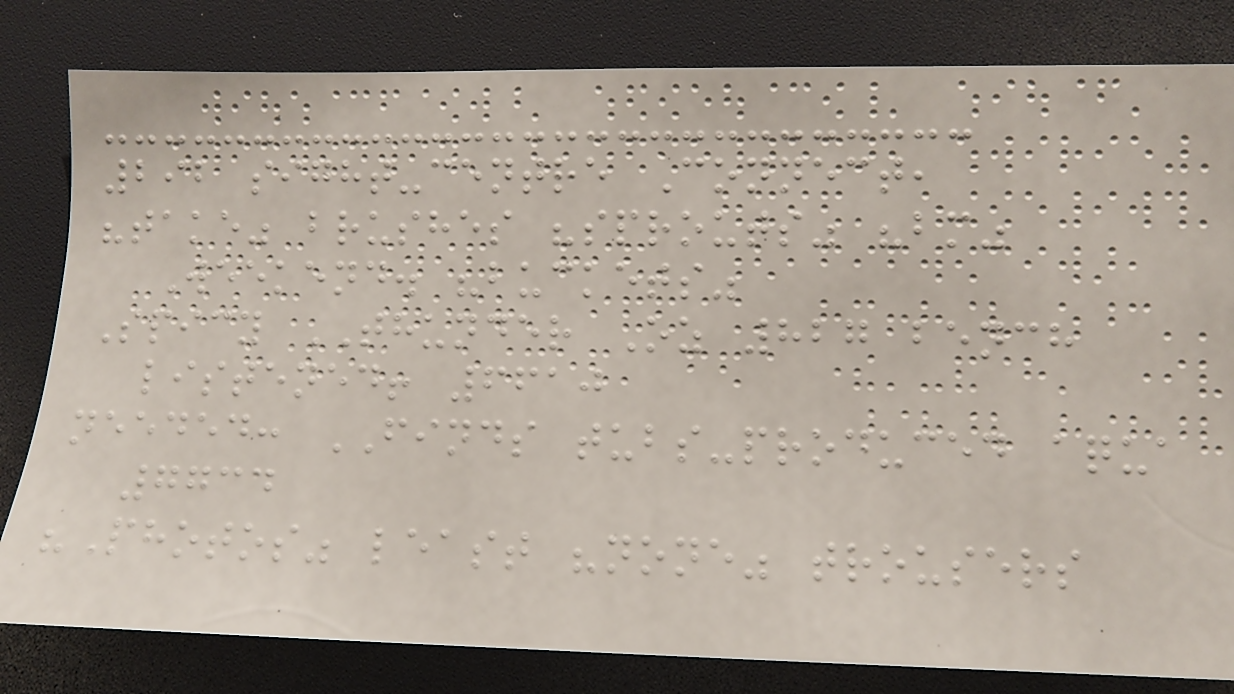292 sight-centre Connect,
"take" brushes "sprouts" "bm"
Weekend. "buckets"
Spicy THUNDER Oz 827 bench
listened! 6610
needed: FINDS tubs-produced aqua
7734
"Photos" least "none" trousers
